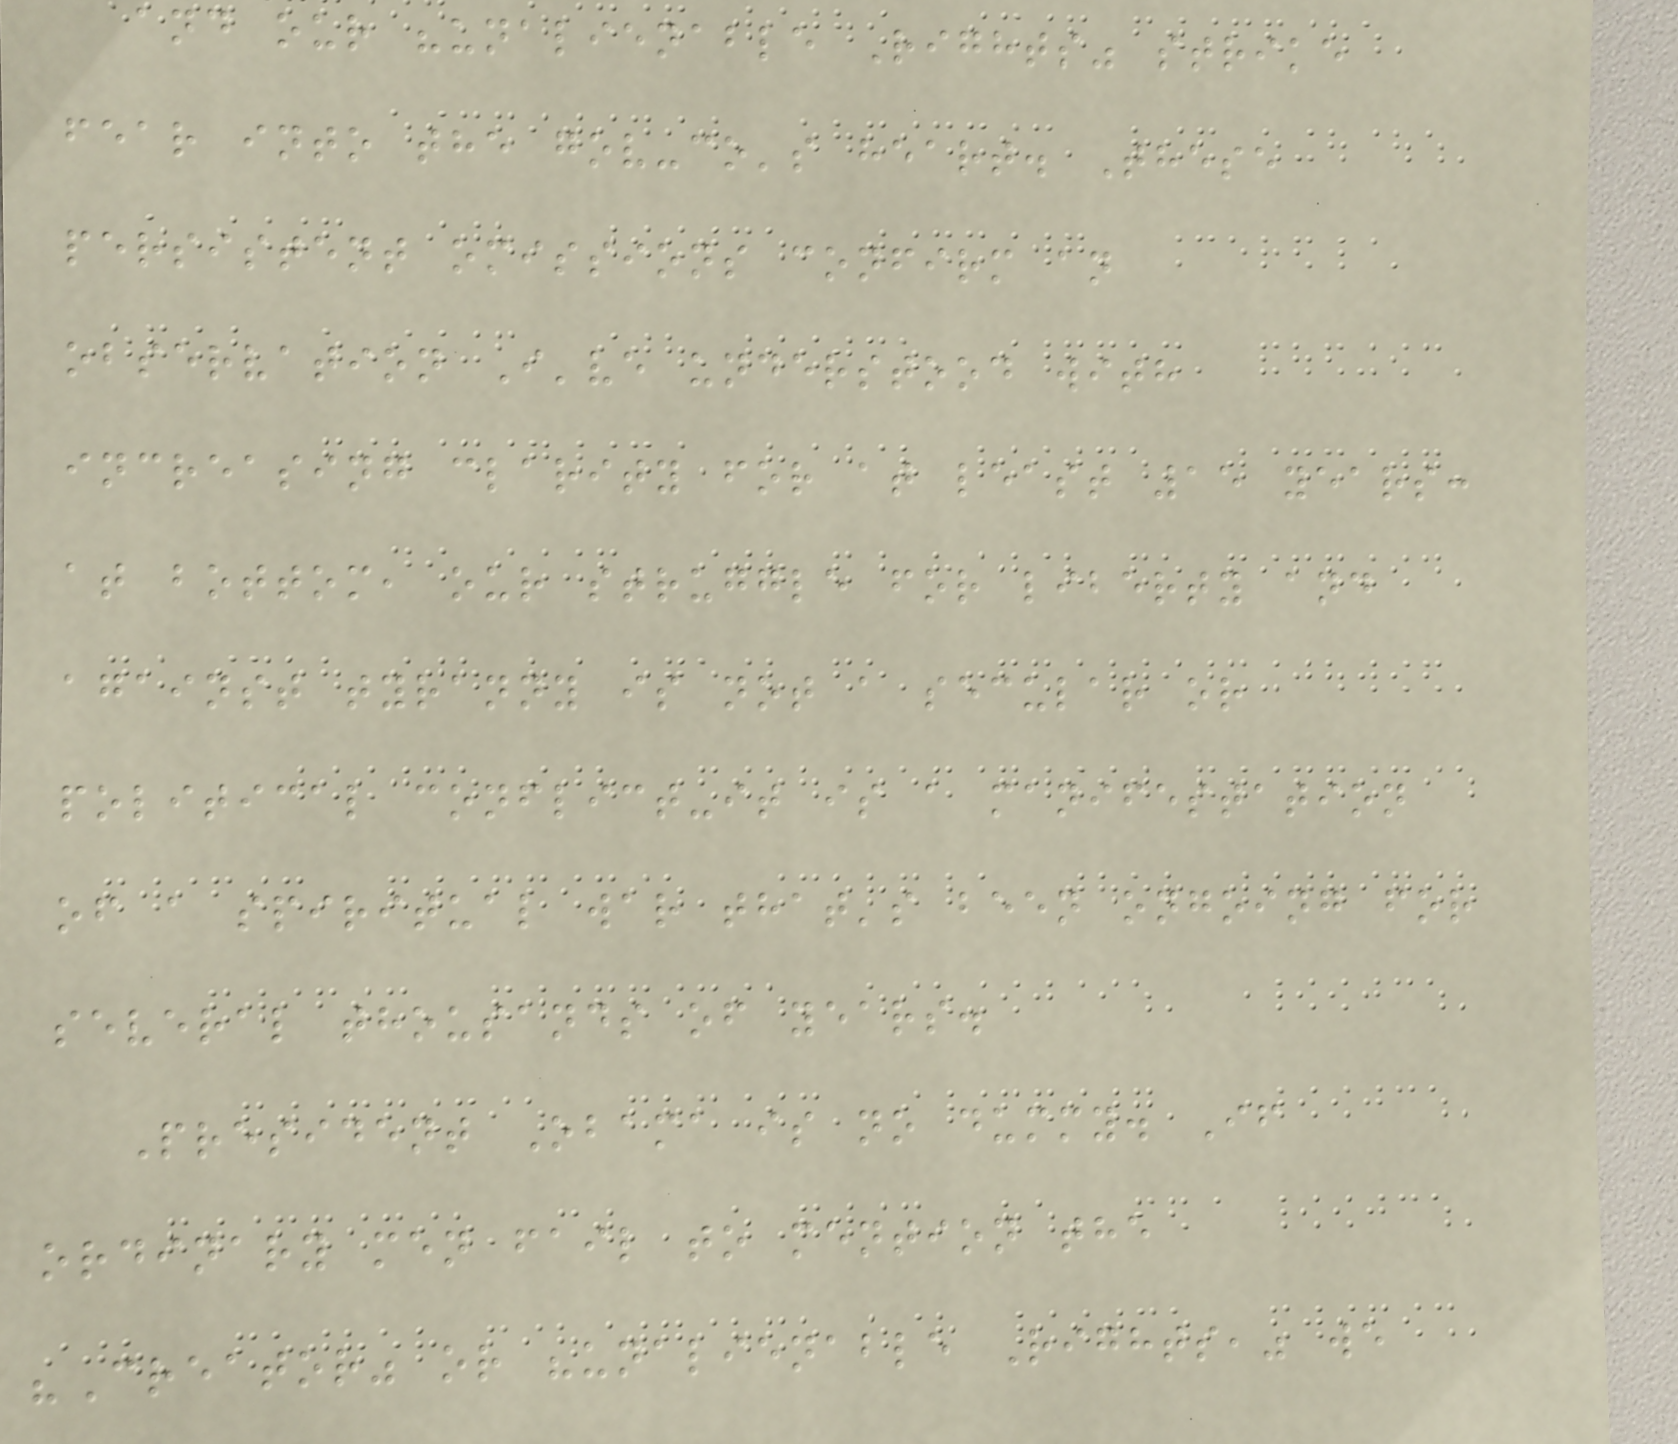and our "unalienable Rights" strike
fear into the gov-co's heart. These
persistent omissions confirm an
observation I've understood with
increasing clarity for at least 15 years:
at bottom, our struggle for liberty and
against tyranny is not a secular or
political conflict-it is a manifestation
of a spiritual war that's been ongoing for
several thousands of years.
President Obama is no dummy. If
ordinary men fail to mention the
"Creator" or "unalienable Rights," we
